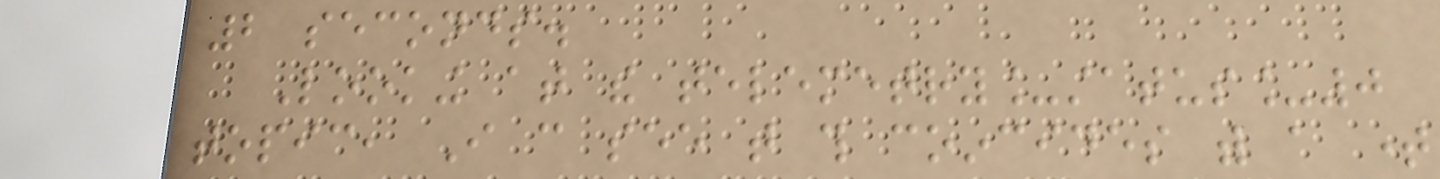2 seconds.
Looking at the telemetry_status_0
topic, I can see that this coincides with a time
